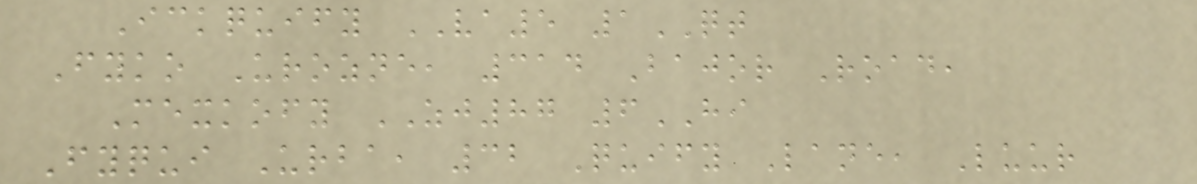Ickquify VA5 1QT
Fyko Urozne, 314 Bajor Road,
Mexkofy ZJ87 6HI
Fyqui Urba, 32 Quify Lane, Luur
